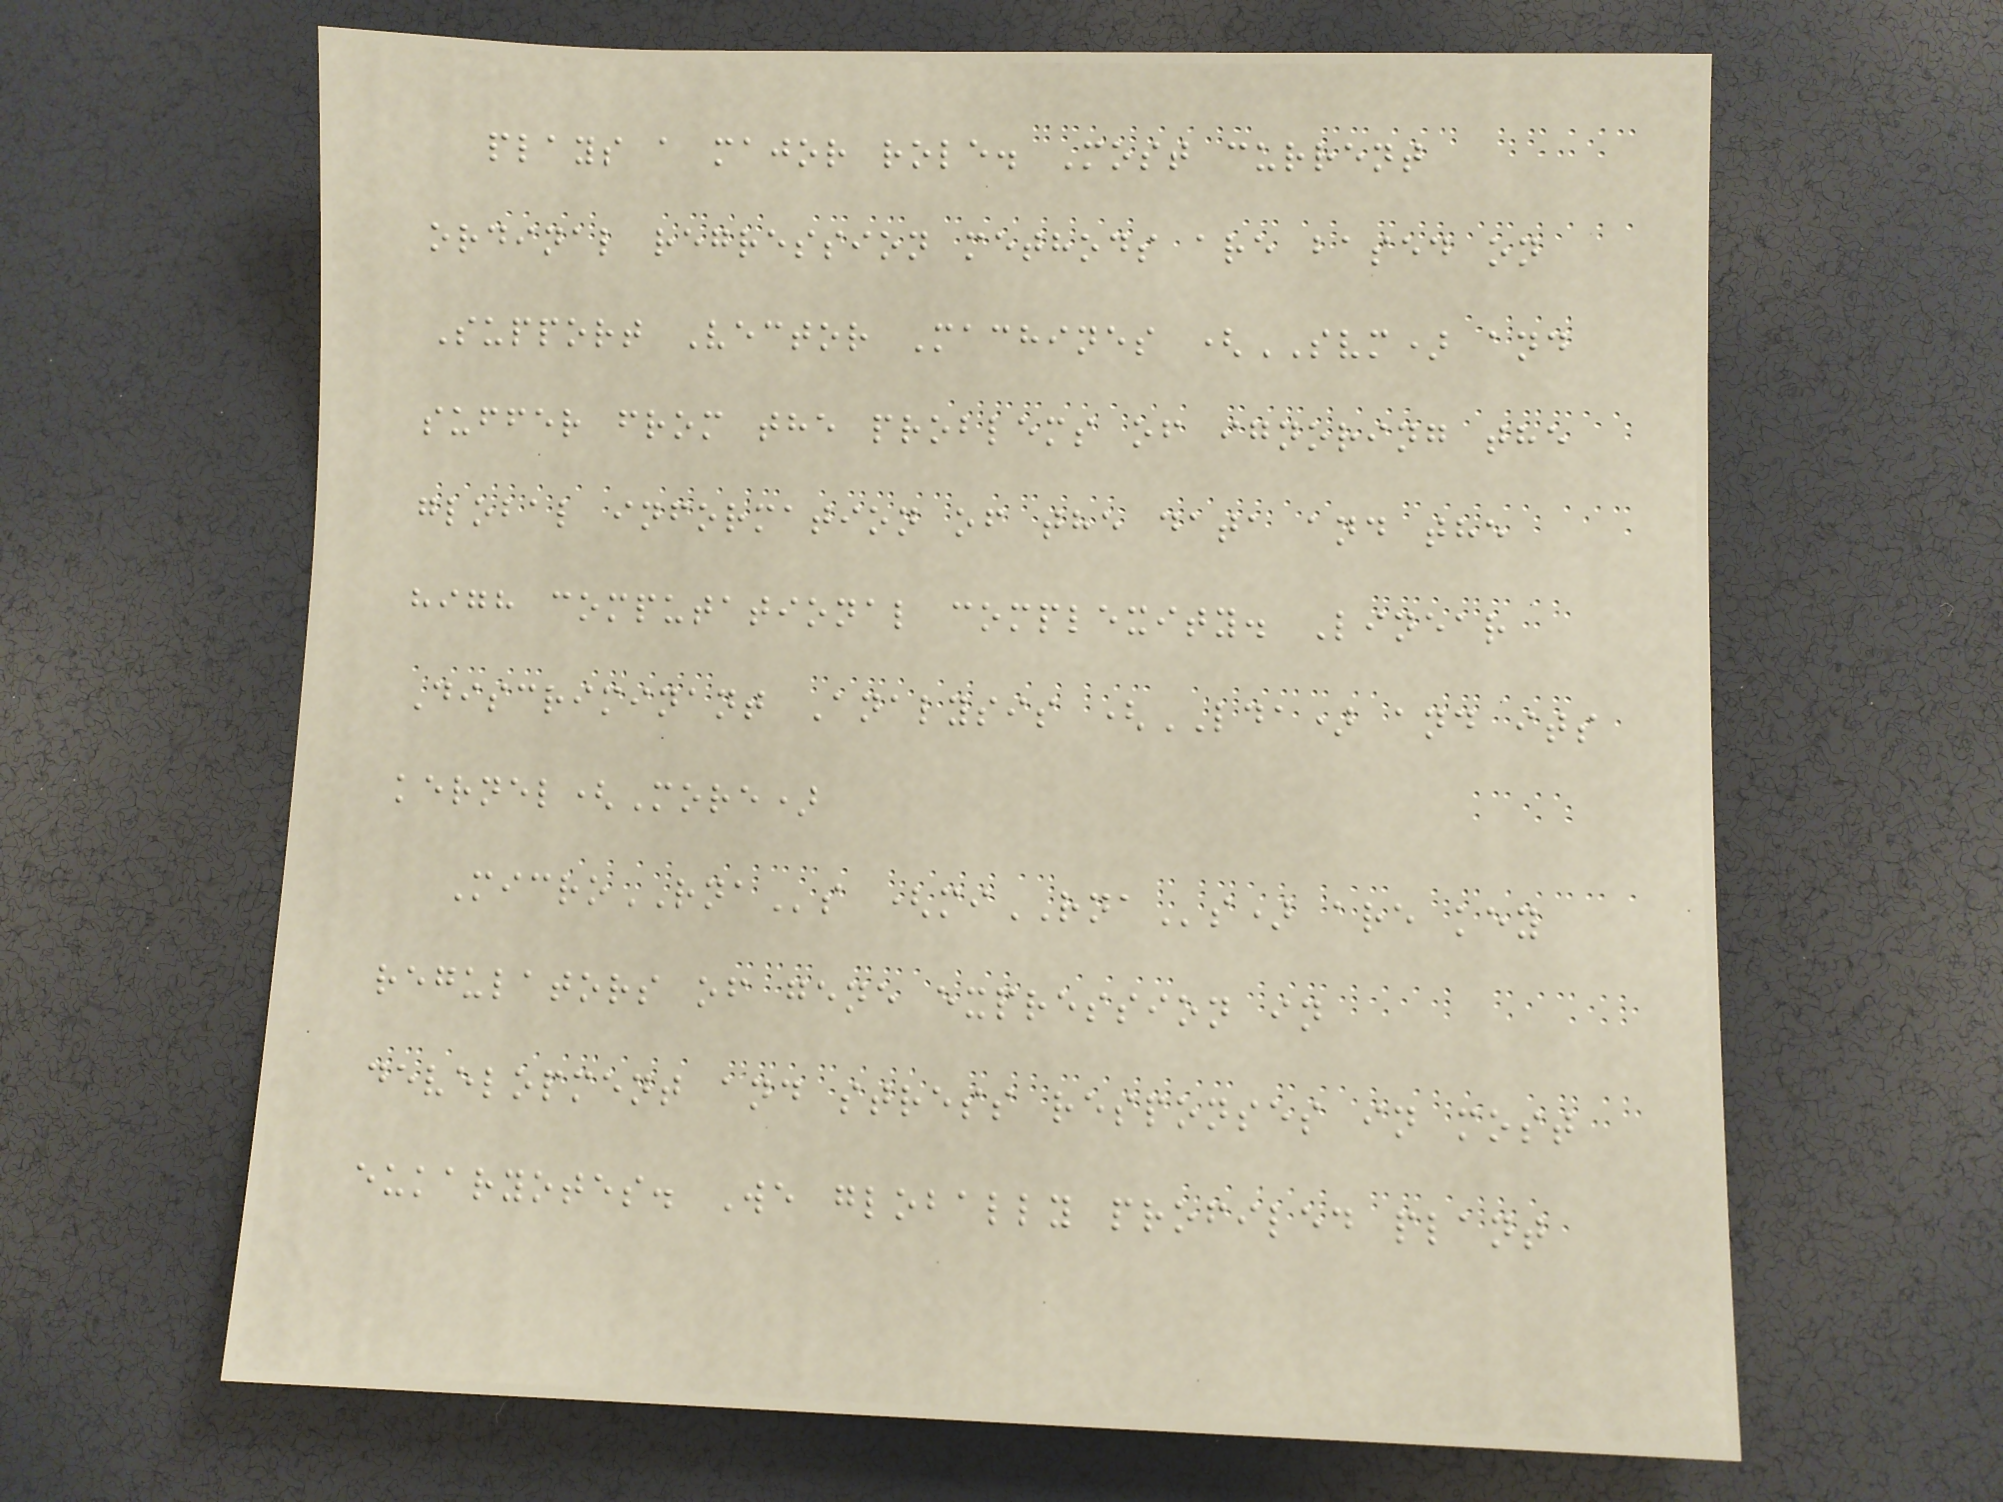plays a major role. Most current
ordinal regression methods are based on
Support Vector Machines (SVM) and
suffer from the problems of ignoring the
global information of the data and the
high computational complexity. Linear
Discriminant Analysis (LDA) and its
kernel(More)
MicroRNAs (miRNAs) are key
regulators of gene expression in
development and stress responses in most
eukaryotes. We globally profiled plant
